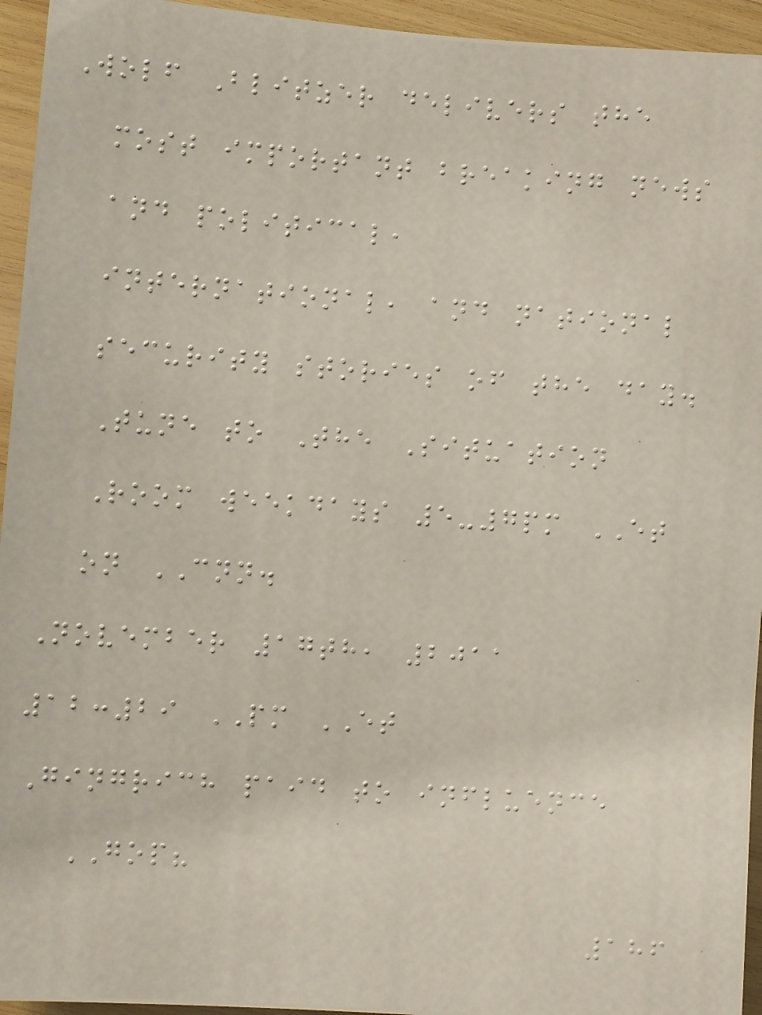Wolf Blitzer delivers the
most important breaking news
and political,
international, and national
security stories of the day.
Tune to The Situation
Room weekdays 5-7pm ET
on CNN.
November 17th, 2011
12:29 PM ET
Gingrich paid to influence
GOP?
186
